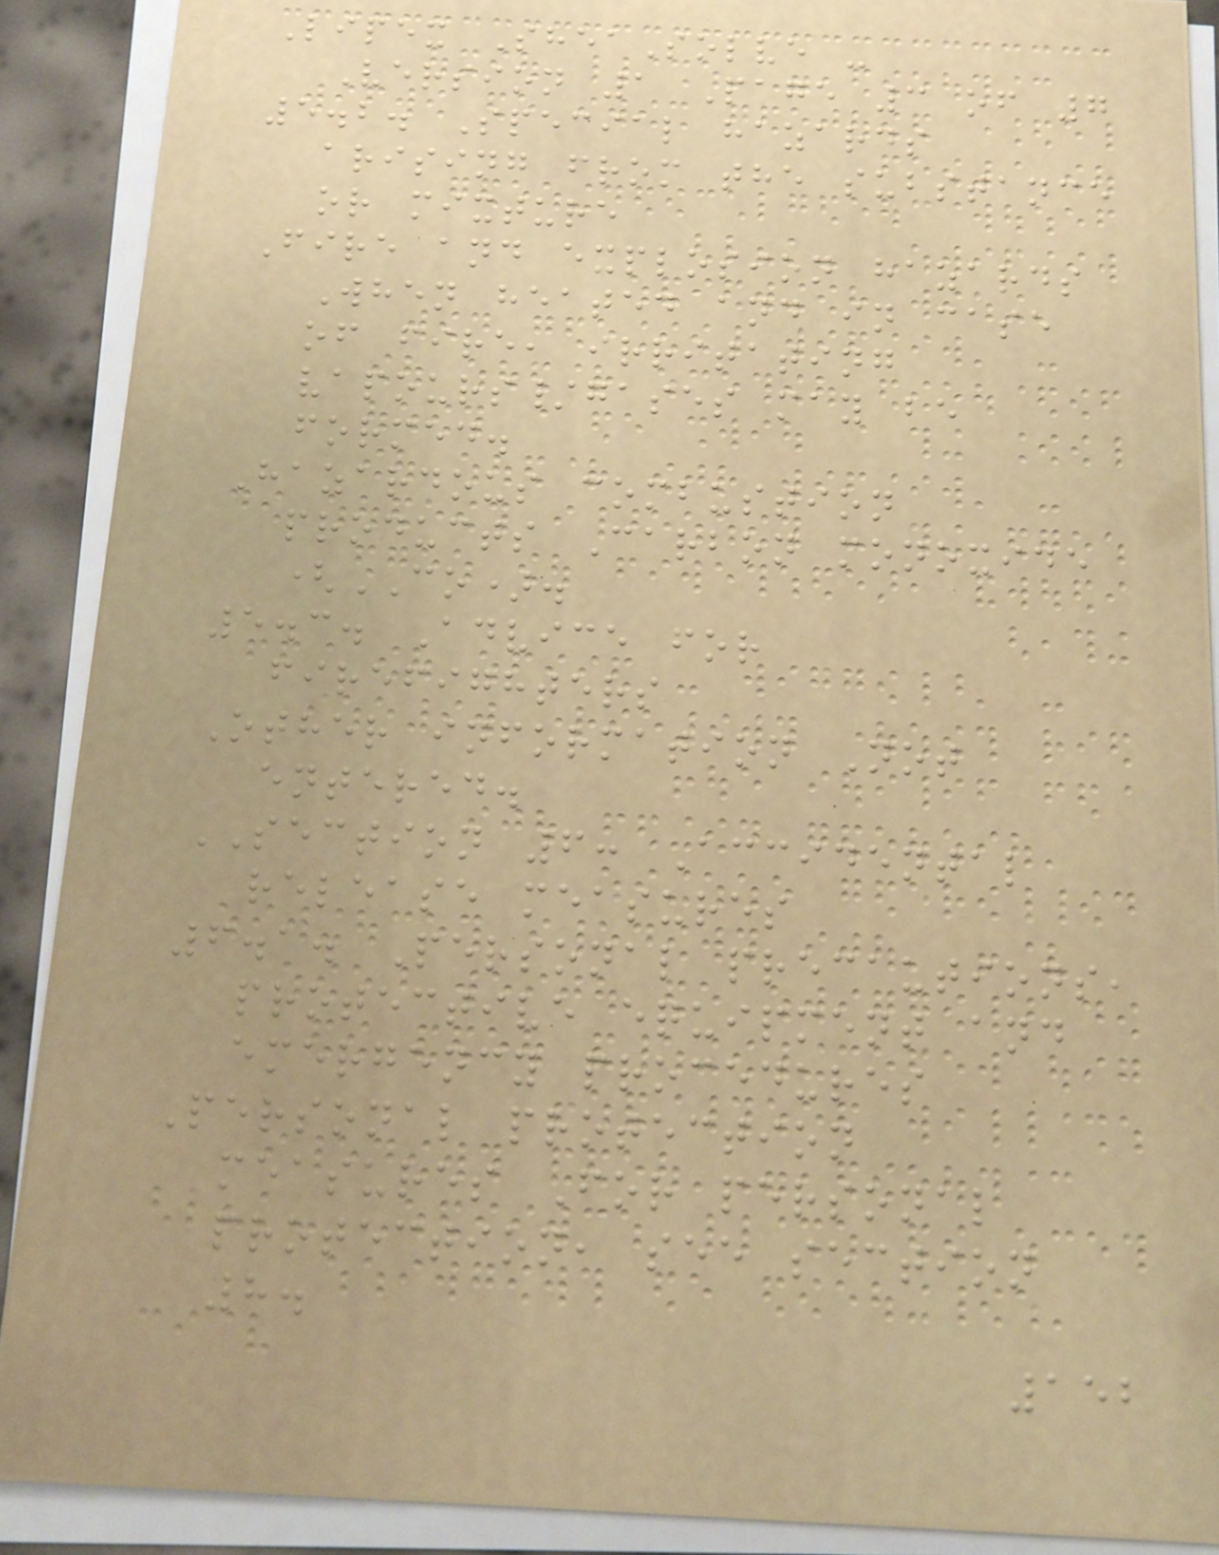Lipex SheaSolve -
Version 1 Page 3 of 7
5.2. Special hazards
arising from the substance
or mixture
Fire and explosion hazards
When heated and in case
of fire, irritating
vapours/gases may be
formed.
Hazardous combustion
products Carbon monoxide
(CO).
5.3. Advice for
firefighters
Other information Not
entered.
SECTION 6: Accidental
release measures
6.1. Personal precautions,
protective equipment and
emergency procedures
Personal protection
measures For personal
protection, see section
8.
152
